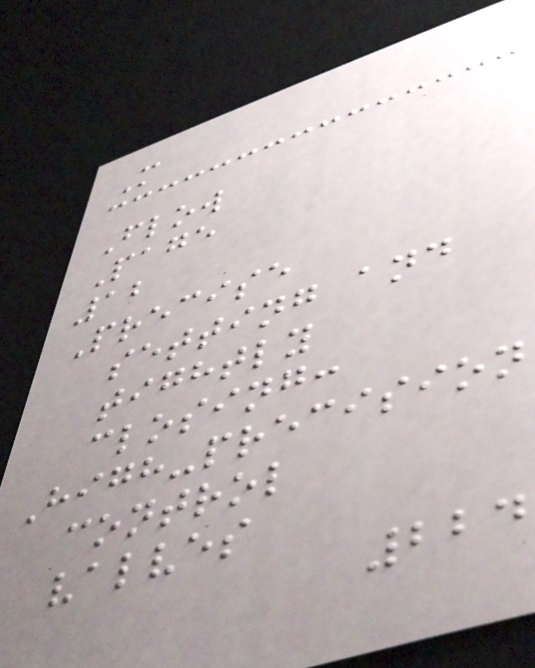M
Flow
Page
12
Precise
setting and
tightly
closing:
High-precision
control
valves
224
